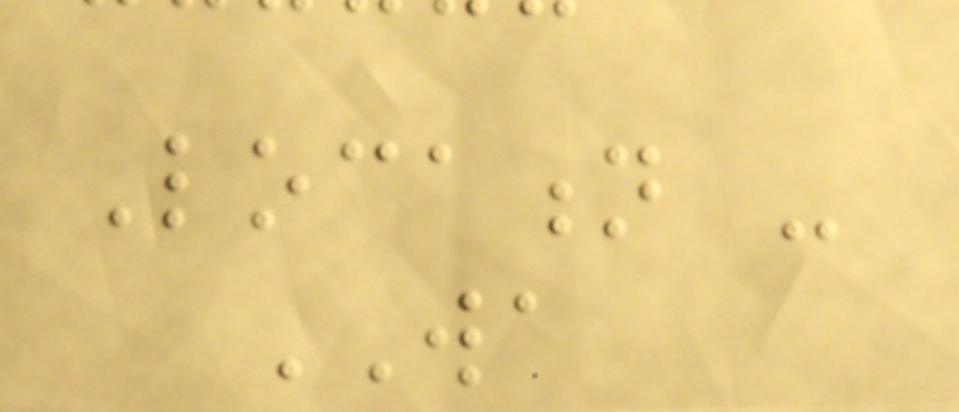Location -
WA
